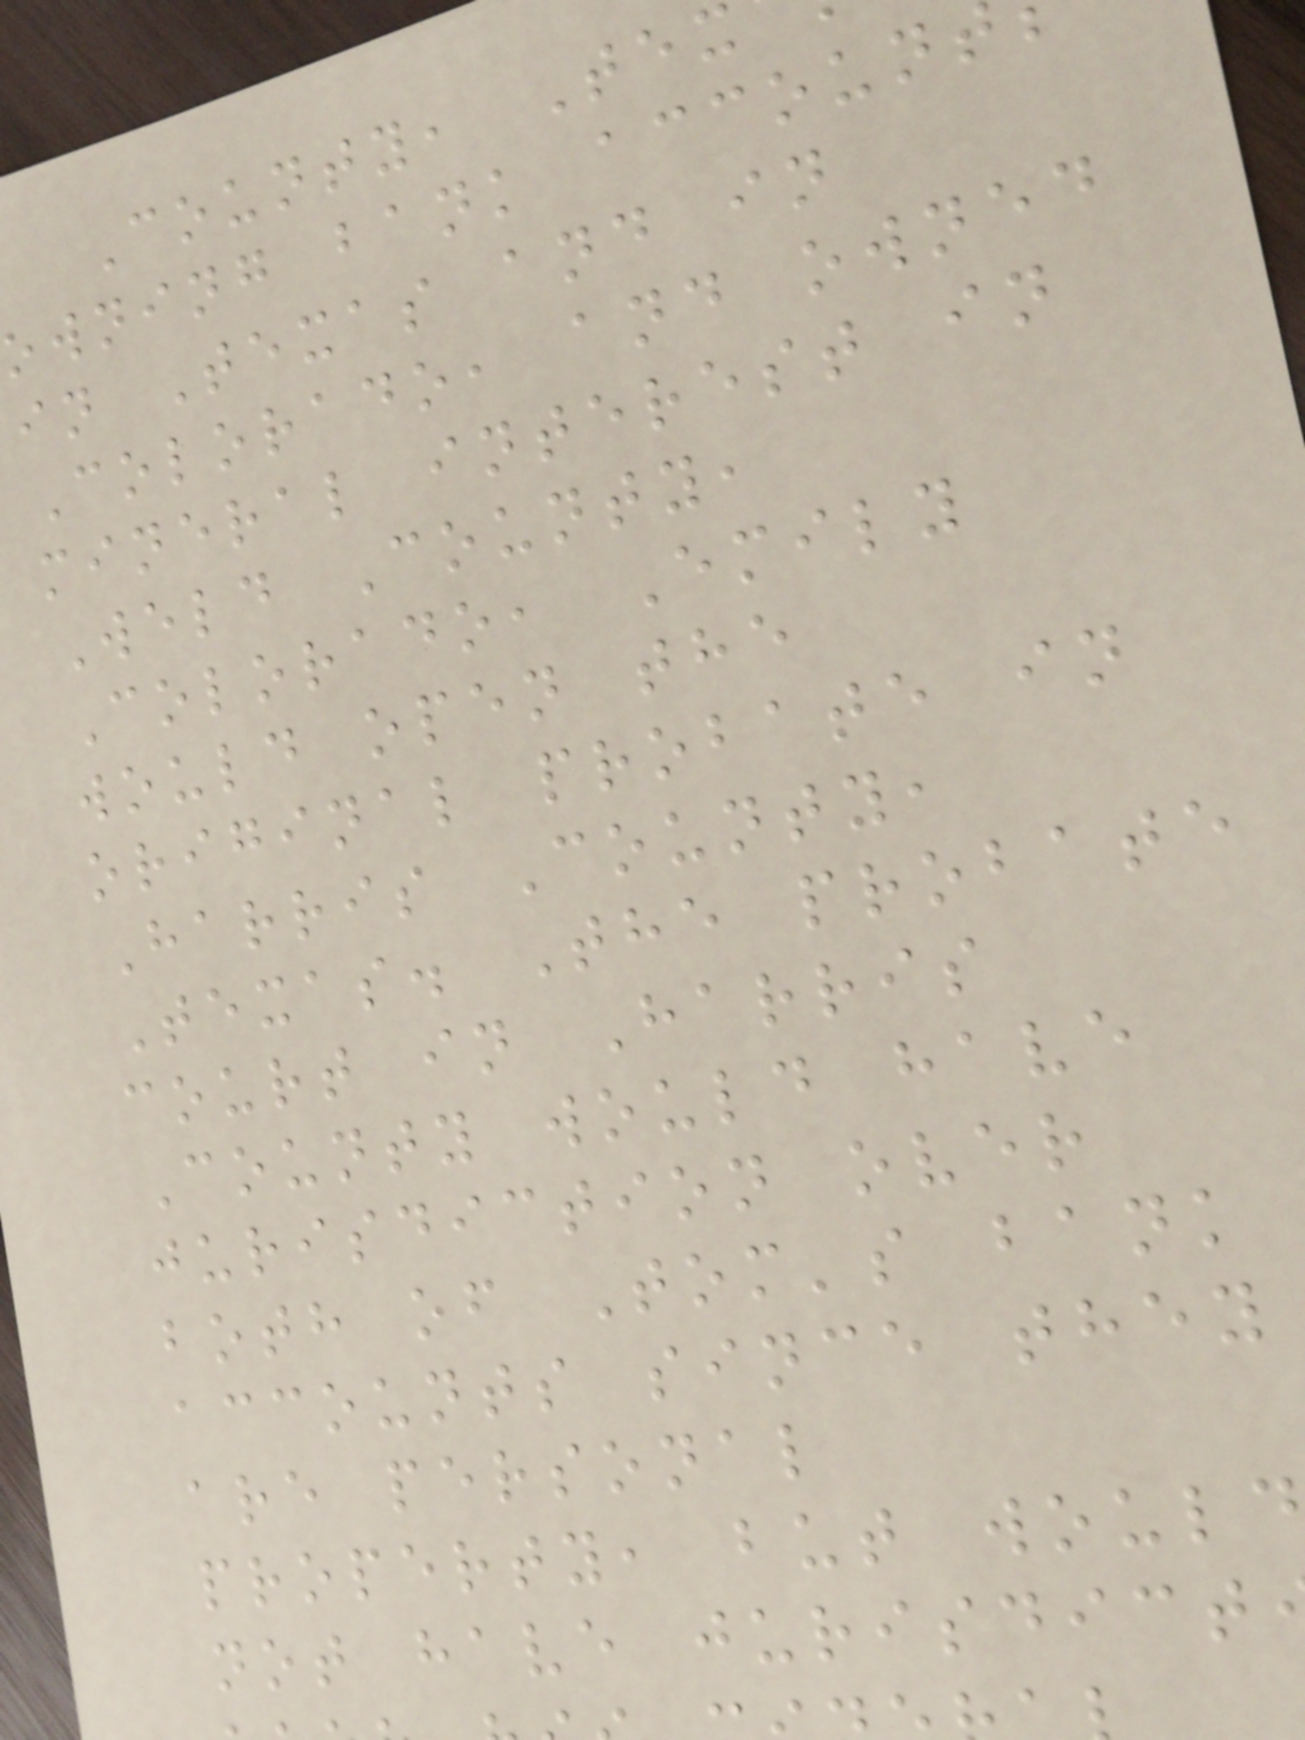County, Tex
owning bank accoun
in Texas and in
Colorado, and owned
mineral interest in
Weld County,
Colorado, Emily
would open the
original probate in
Harris County,
Texas. The probate
court in Harris
County would have
jurisdiction over
both of Tom's bank
accounts since they
are personal
property, but would
not have jurisdict
